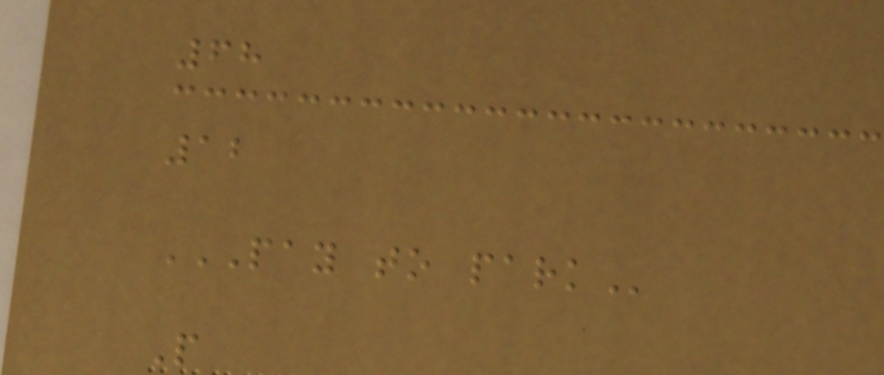68
12
PAY TO PARK
P
